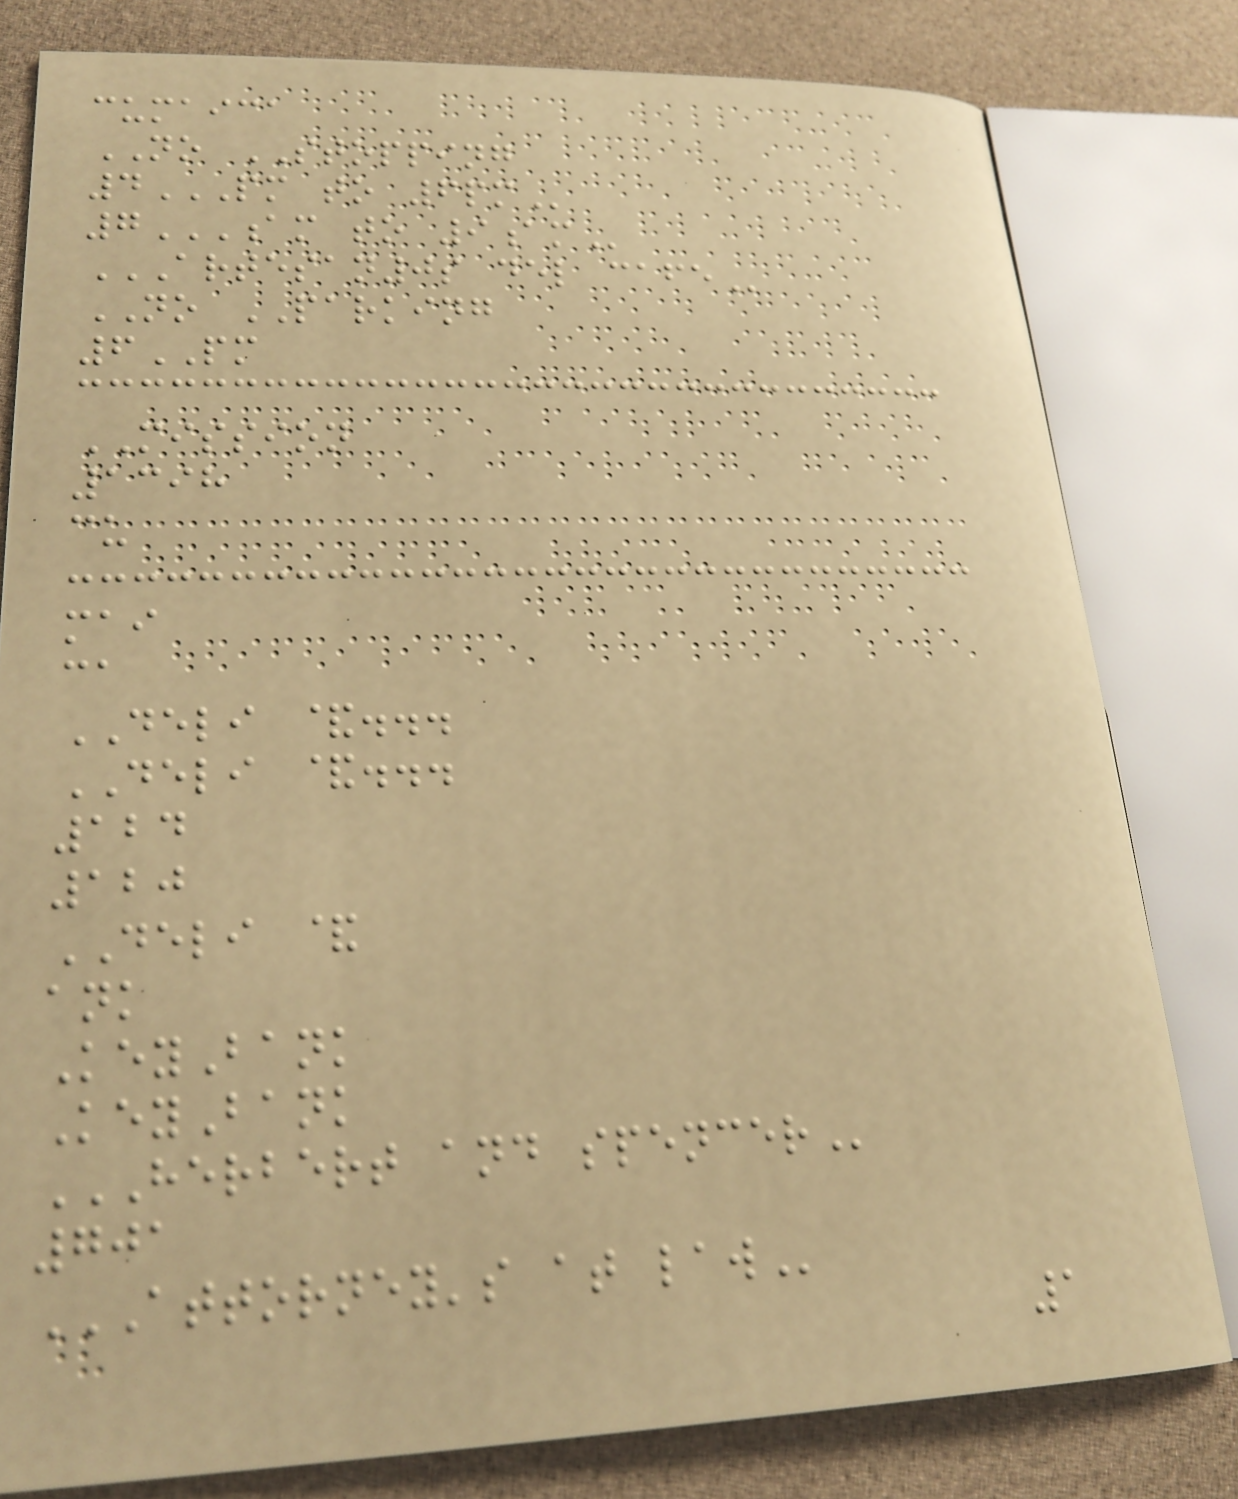cumaica
NO STOPPING
4PM TO 6PM
7AM TO 9AM
ARTESAN0S DEL CAFE
NO PARKING
6PM
MISSION
1398
cu
mai
ca
DELI &...
DELI &...
124
120
DELI &
ank
KeyBank
KeyBank
HERBERT AND SPENCER
701
ATTORNEY'S AT LAW
1
